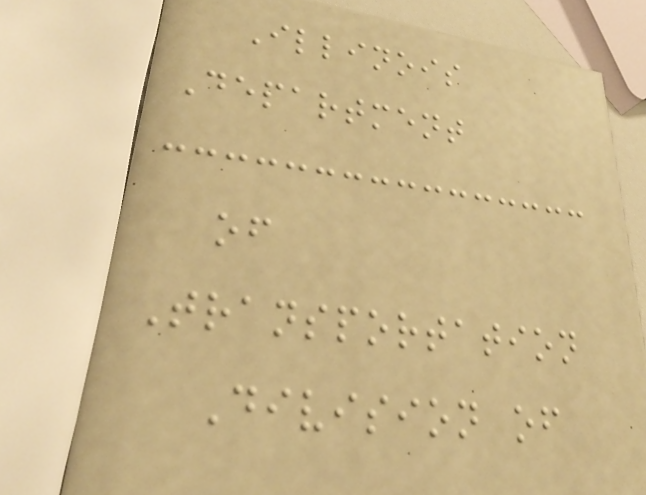Illinois
Department
of
Transportation
Division of
